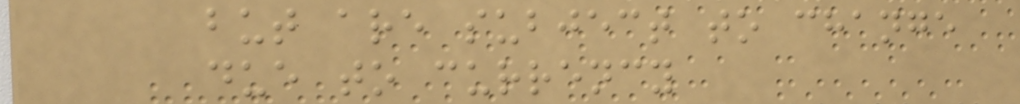but are subject to change
due to currency
